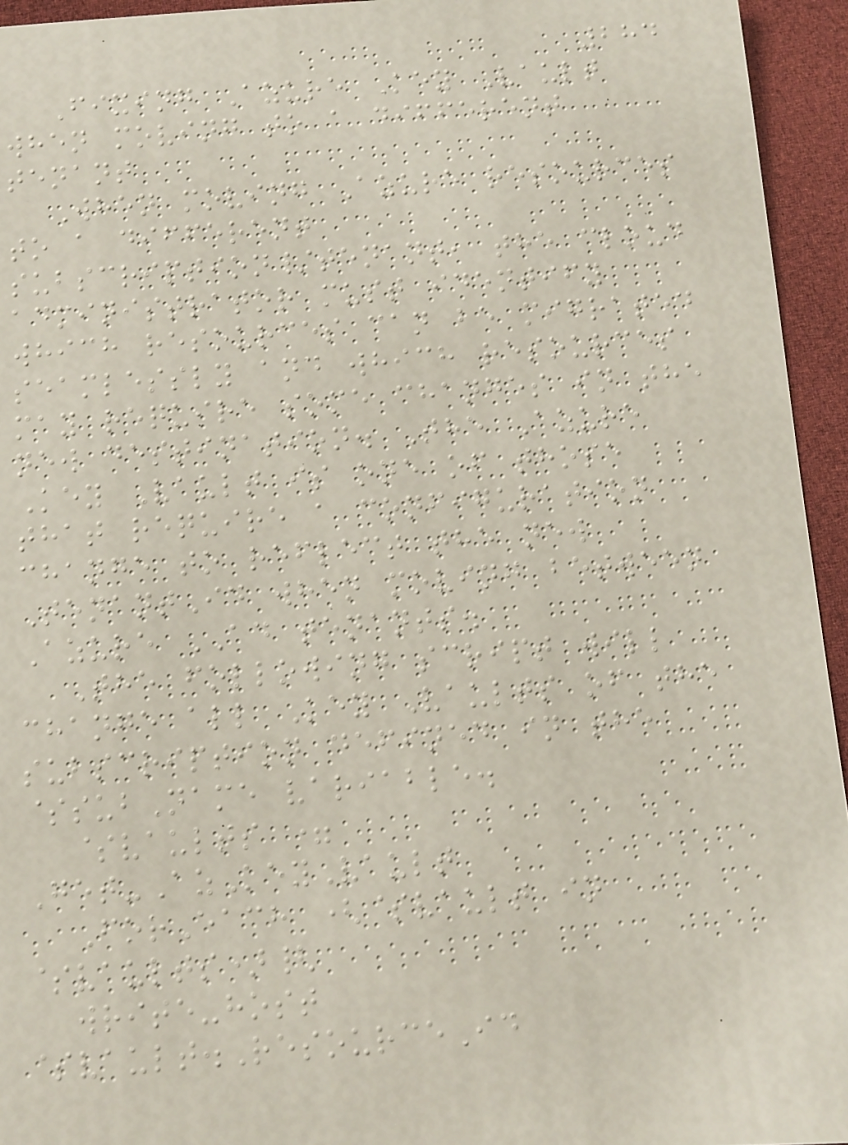284
Fixing Azure Key Vault
when moving to a different
tenant
When moving Azure resources
to a different
subscription/tenant, the cloud
administrator must identify
which resources can be migrated
seamlessly and which resources
may require some changes in the
new destination. The Azure
Key Vault is one of those
that require a configuration
change to reflect the new
TenantId when moving between
Azure AD tenants.
The following script will
change all Key Vaults of the
subscription defined in the
$subName variable.
$vaults =
Get-AzKeyVault
ForEach ($vault in
$vaults){
write-host
$vault.ResourceId
